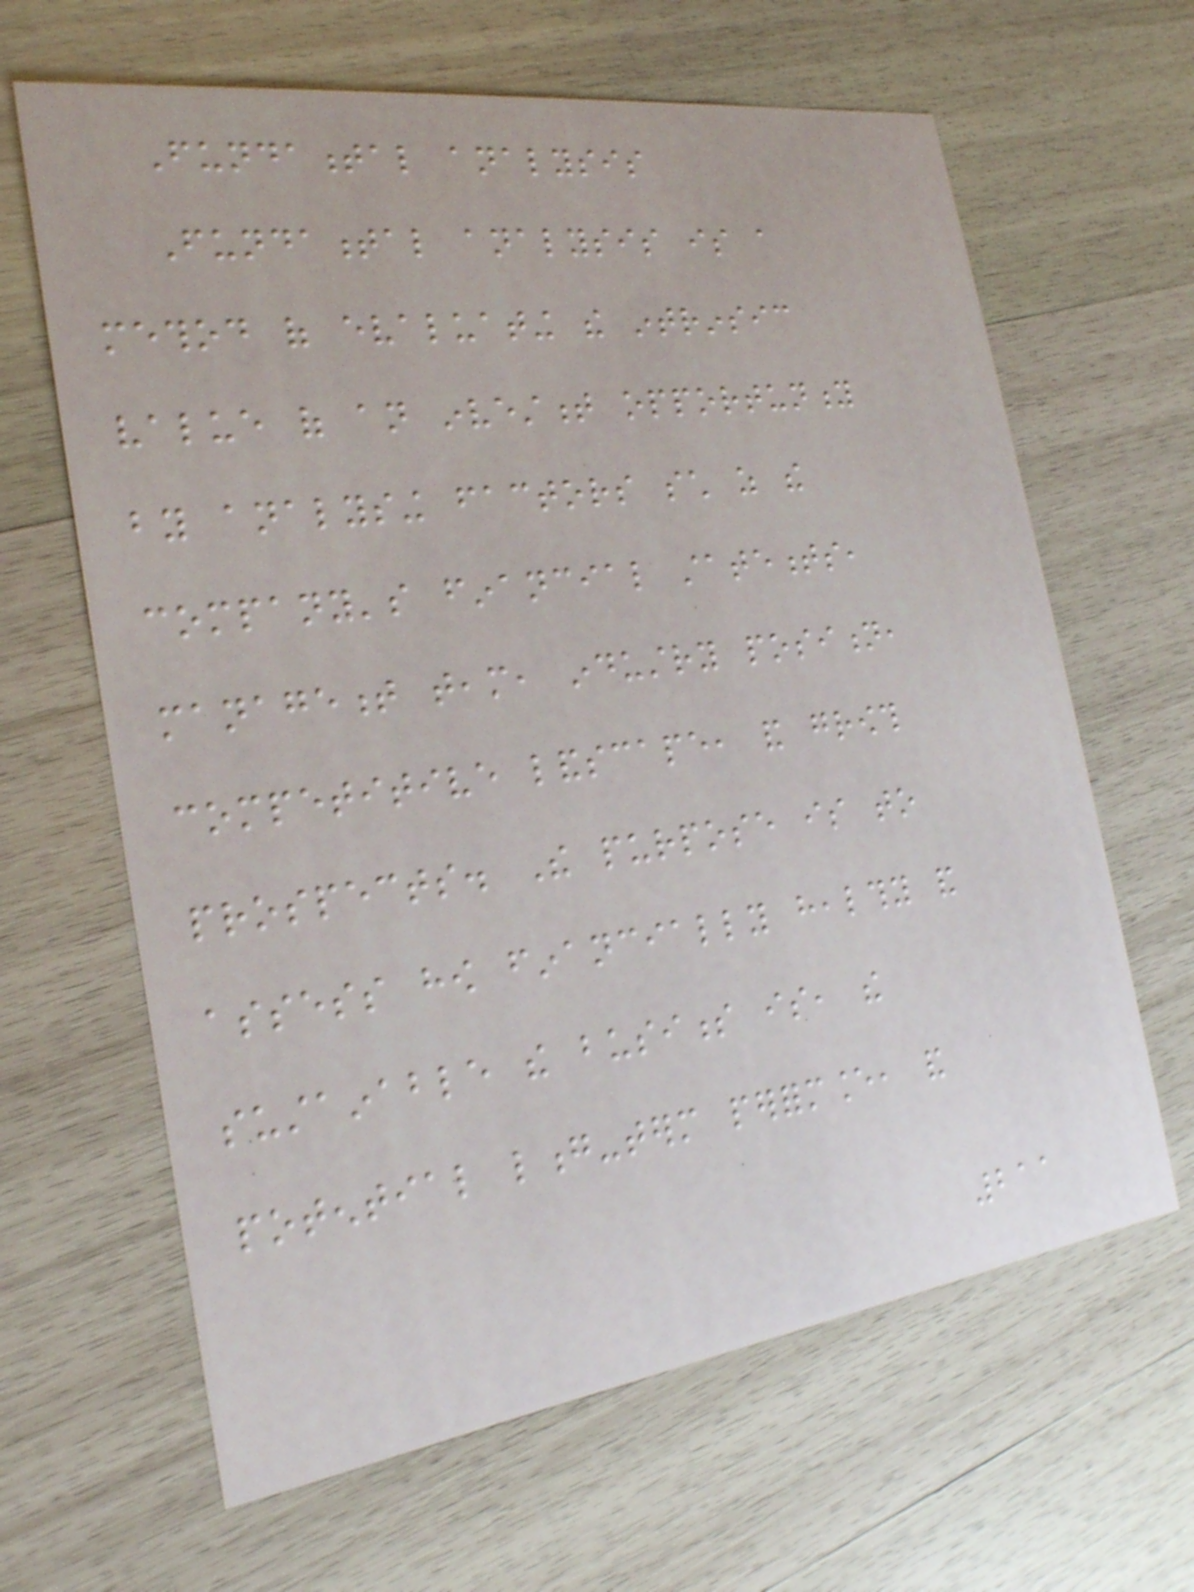Fundamental analysis
Fundamental analysis is a
method of evaluating the intrinsic
value of an investment opportunity
by analysing factors such as the
company's financial statements,
management team, industry position,
competitive landscape, and growth
prospects. The purpose is to
assess how financially healthy and
sustainable the business is, the
potential long-term performance, and
211
